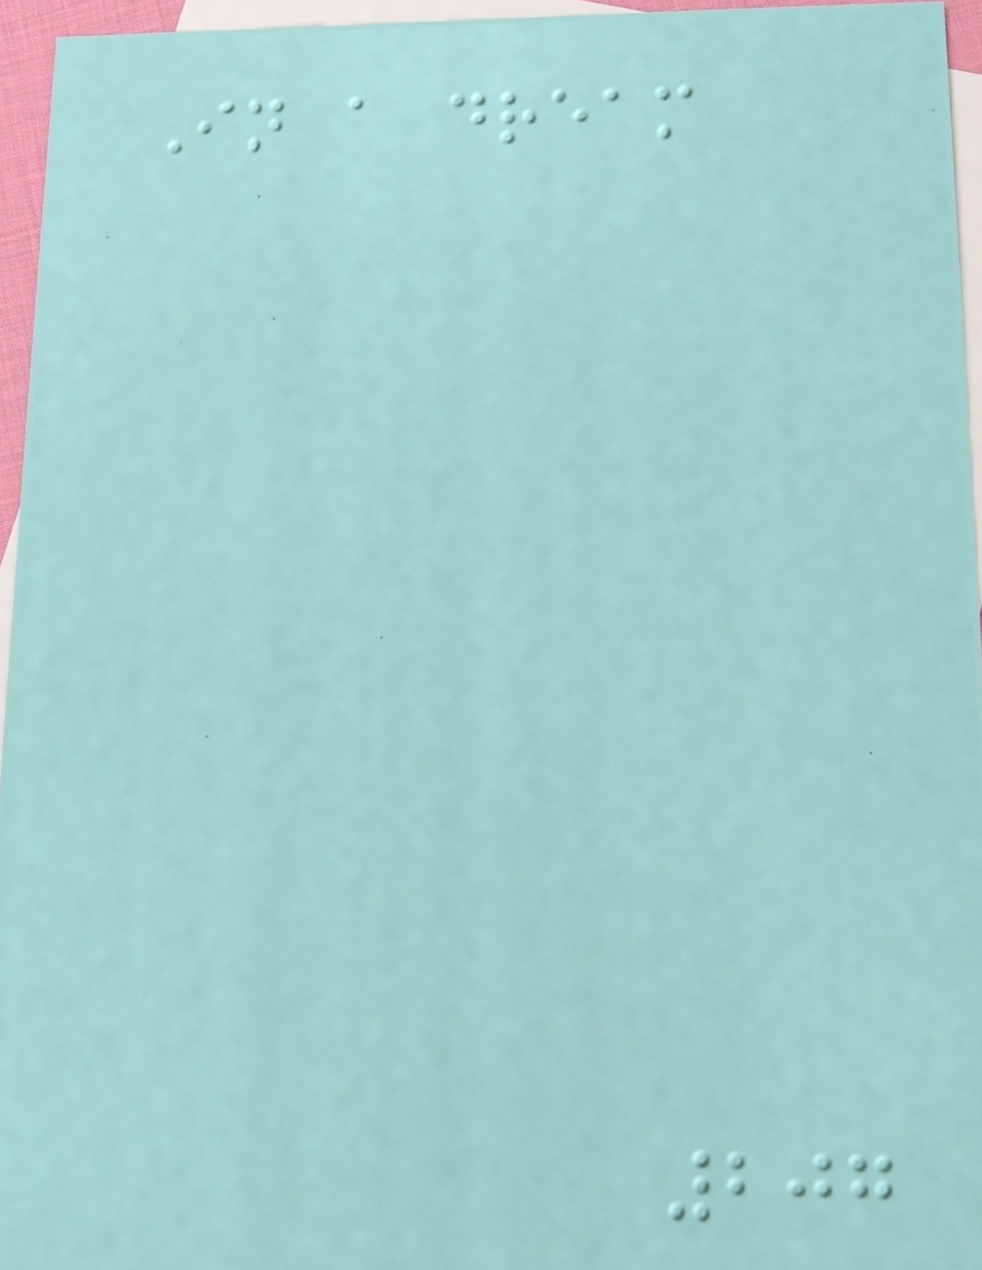In a dream
207
